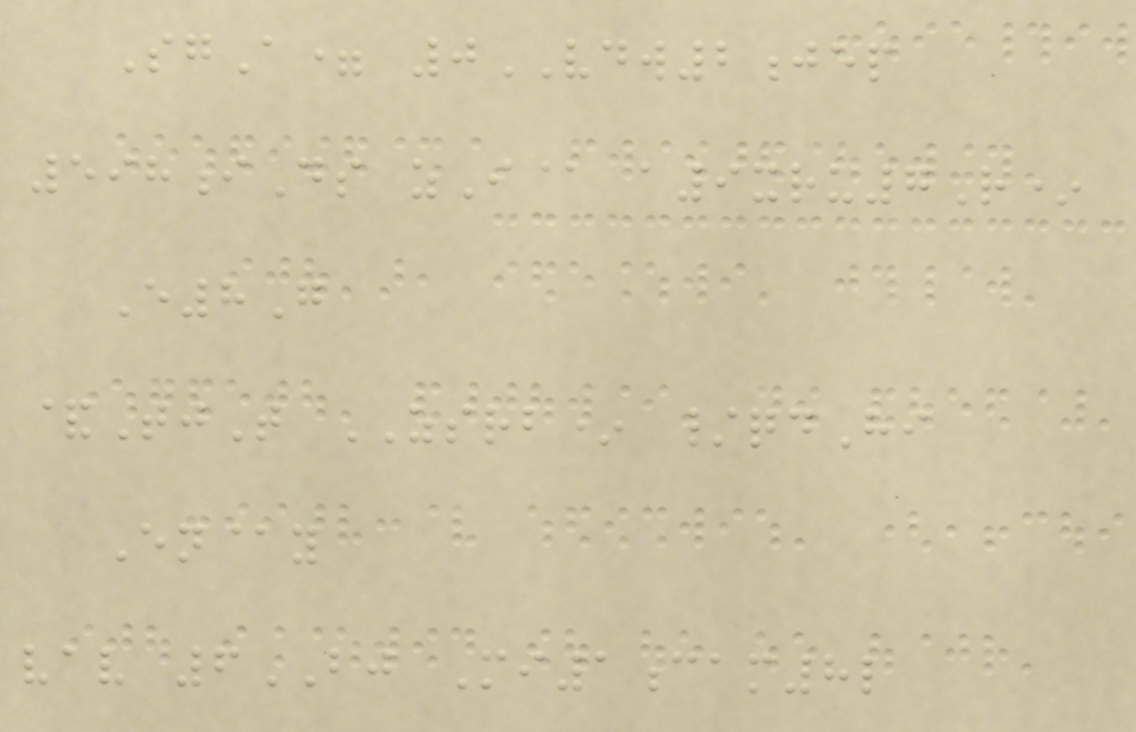SgA= 0VDW2jep
598iDs zI@ a9xru7R*
E8G
&TjT ZSRB* /qdHi
En@y
vav 6BJ Mi1cam8l
